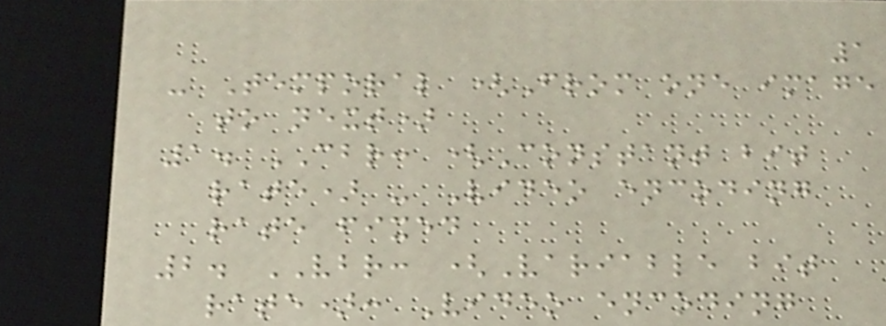1
- Temporal (From one image
to next)
1. CBR: (Constant bit
rate) - Video encoding
rate fixed
2. VBR: (Variable bit
rate): Video encoding
